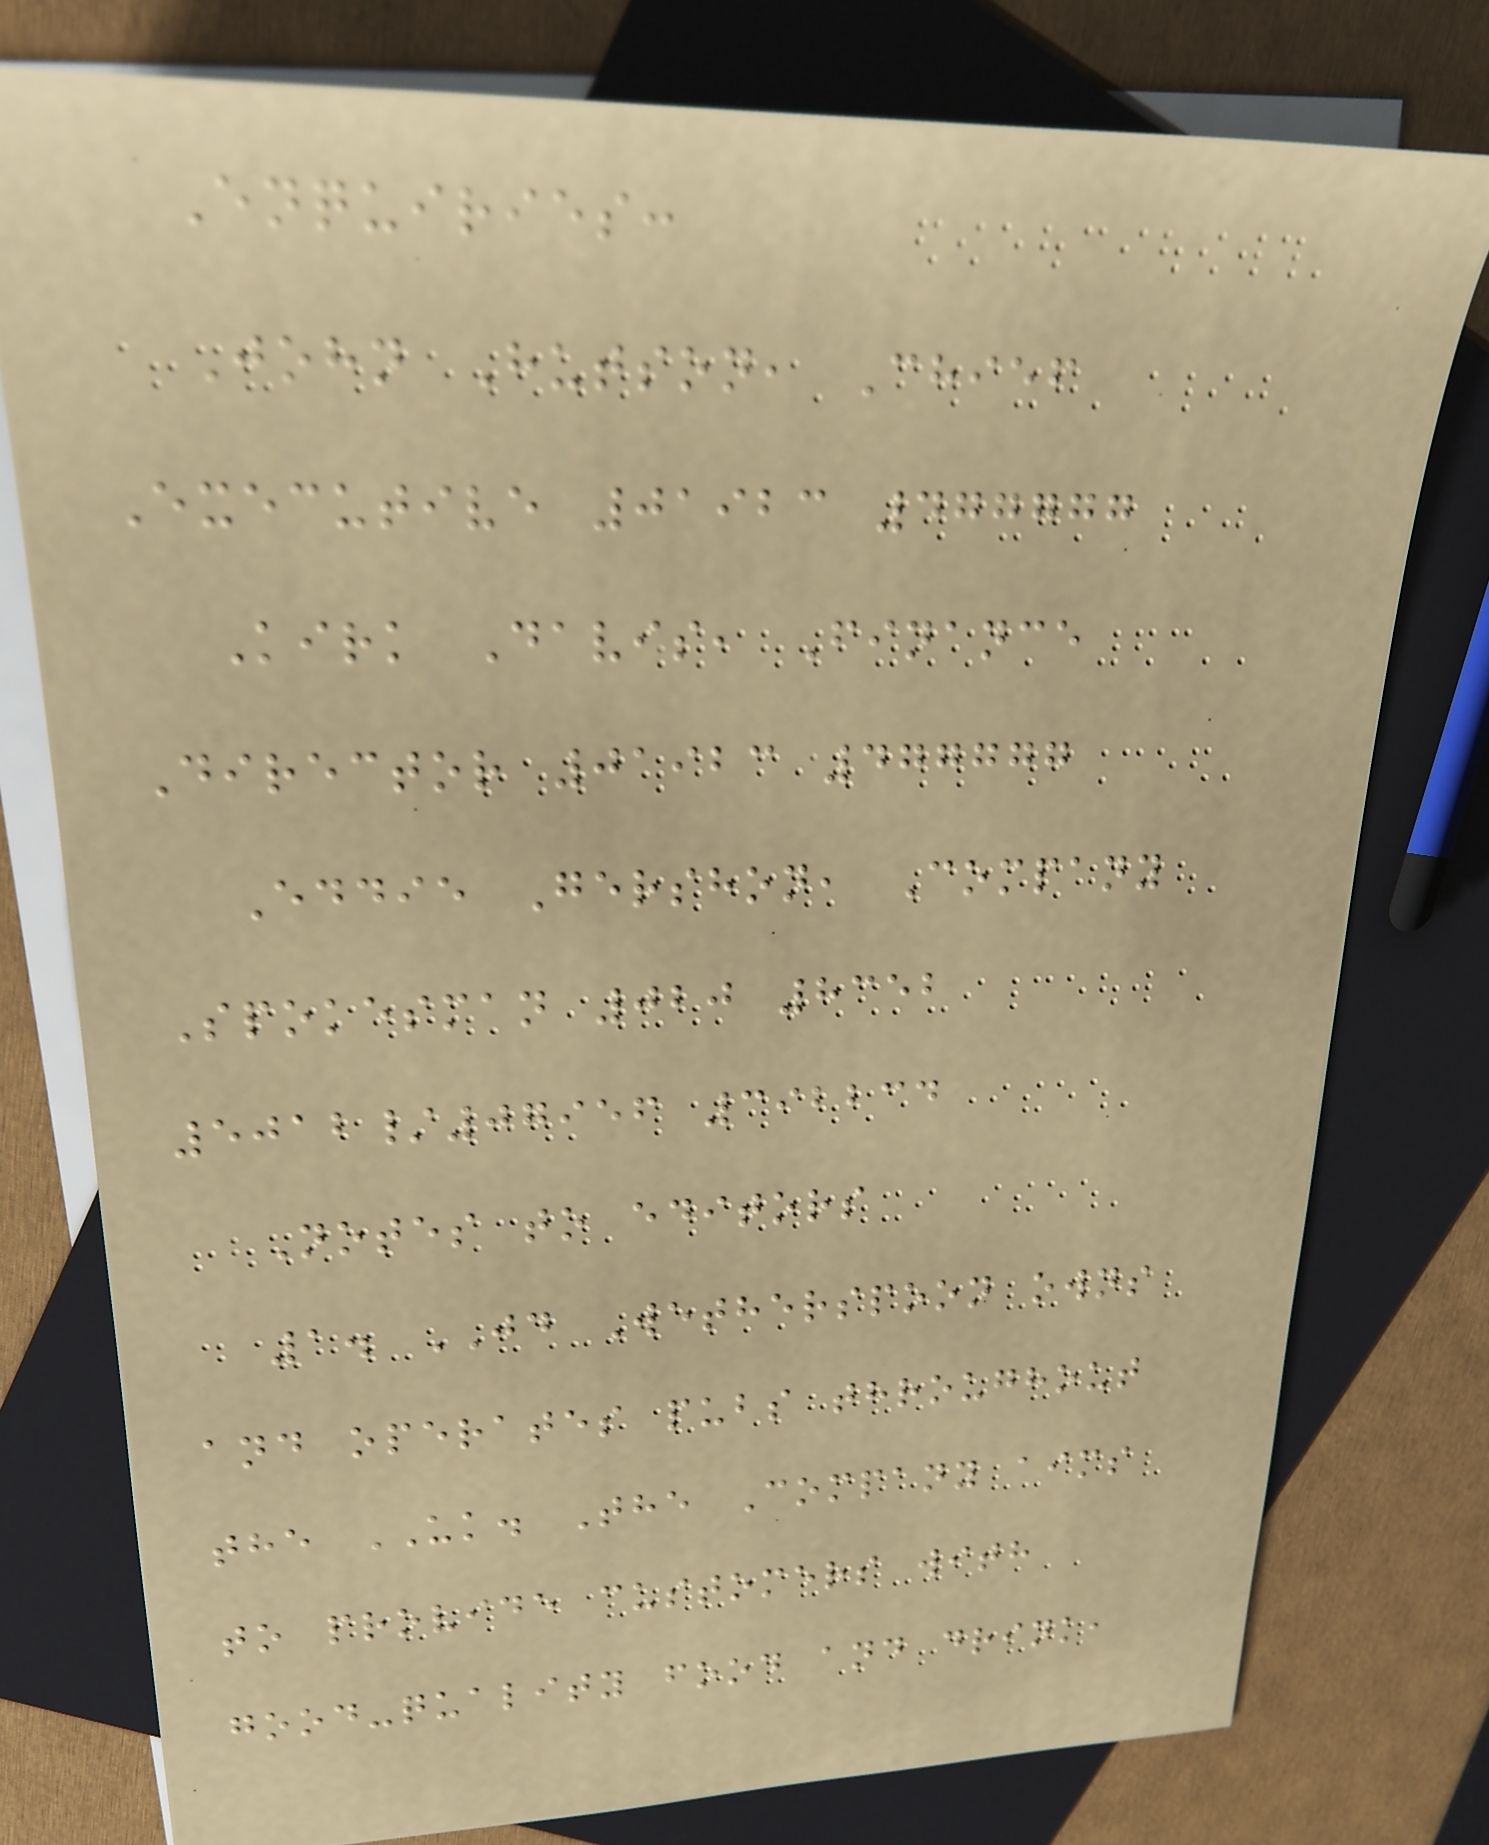Enquiries:
John Hutson, Chief
Executive 01923 477777
Kirk Davis, Finance
Director 01923 477777
Eddie Gershon, Company
Spokesman 020 8352
5012/07956 392234
Notes to editors
1. JD Wetherspoon owns
and operates pubs throughout
the UK. The Company aims
to provide customers with
good-quality food and drink,
